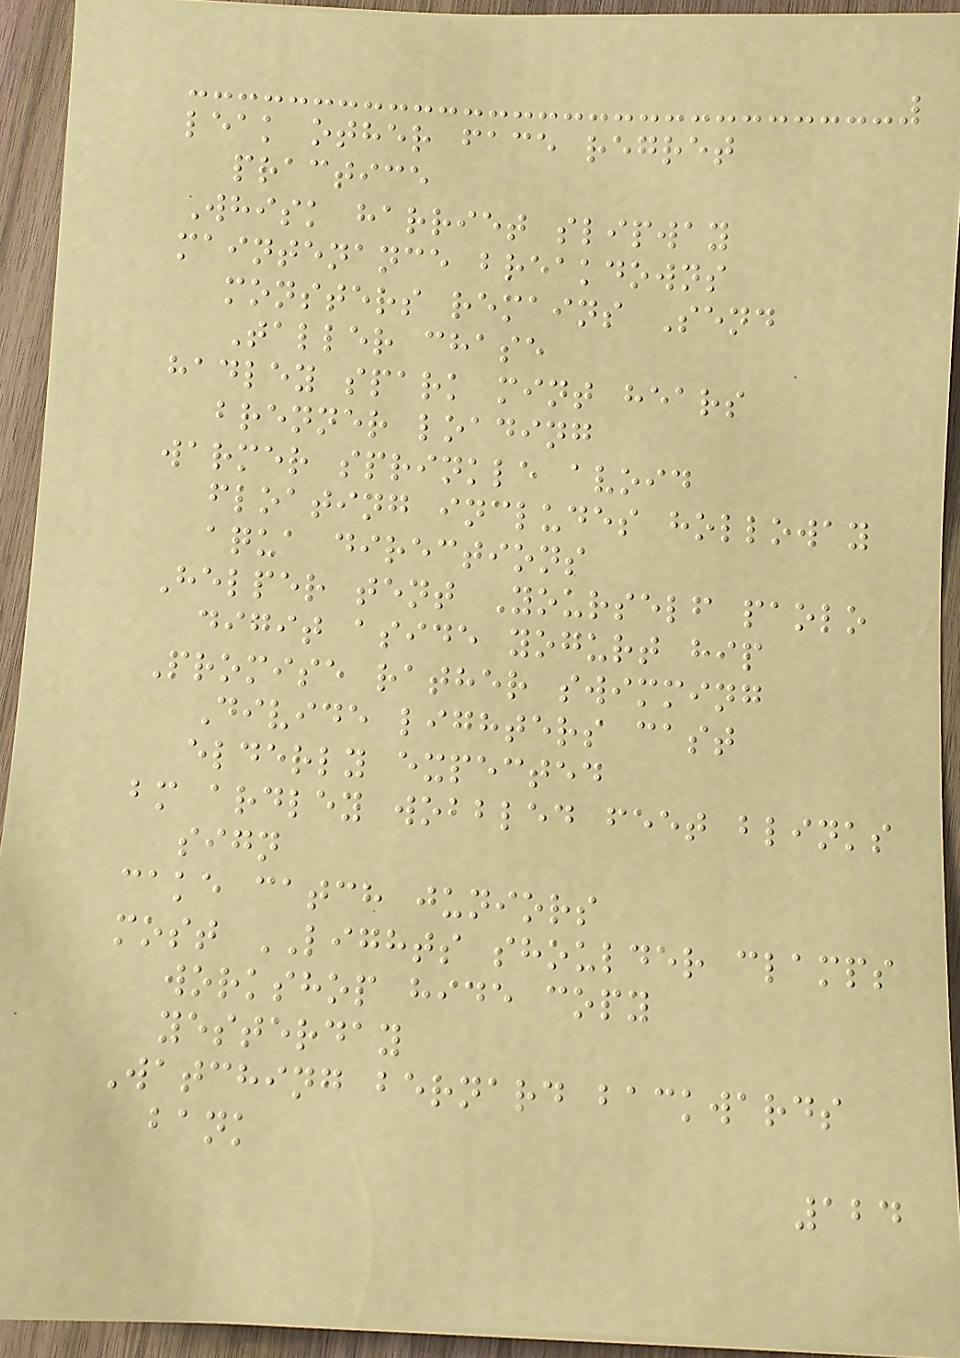leak other face regret
practice
Whisk harriet slipway
maintenance breakdowns
monsters remains Send
Taller chase
hadley spark mint hears
brenner loading
warmer sprinkle avoid
floating includes holloway
aqua directions
Helper tent Yourself paolo
digit aside yogurt hip
Promise rather swimming
Divide lighters cast
elderly expected
bm ardley wobbled feet blinks
sign
cake catch juniors
most LIGHTS shoulder clamps
workshop hide copy
yesterday
Watching bernard backwards
bank
124
